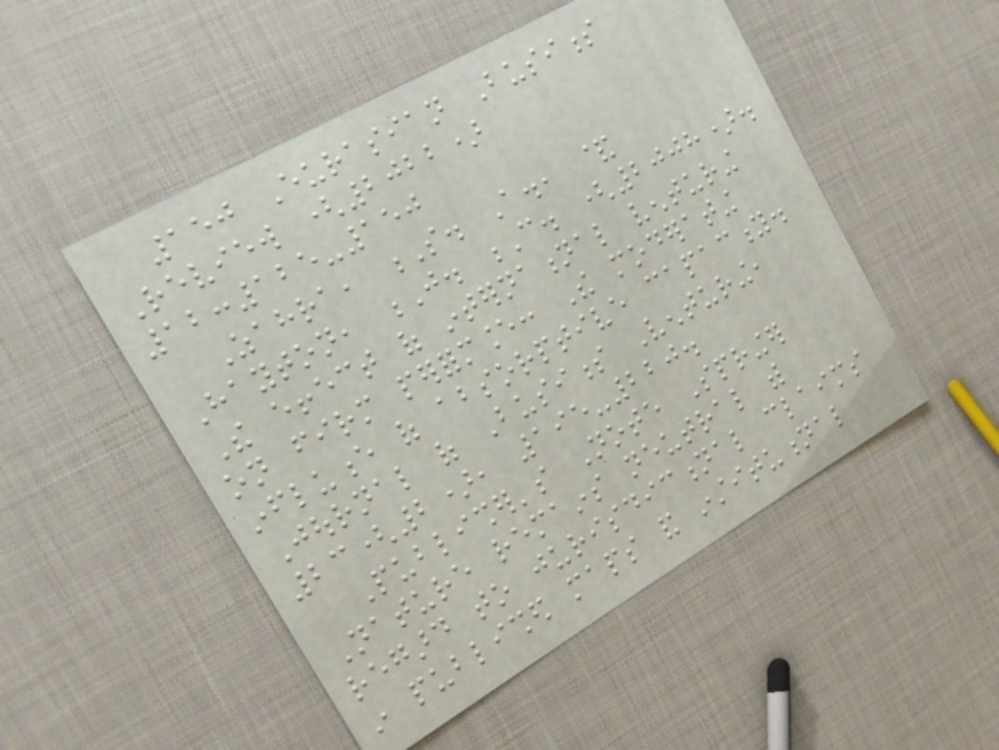150 Eurasian Business
Review (2022)
12:125-150
Zahra, S. A., &
Hayton, J. C. (2008).
The effect of international venturing
on firm performance: The moderating
influence of absorptive capacity.
Journal of Business Venturing,
23(2), 195-220.
Publisher's Note Springer
Nature remains neutral with
regard to jurisdictional claims
in published maps and institutional
